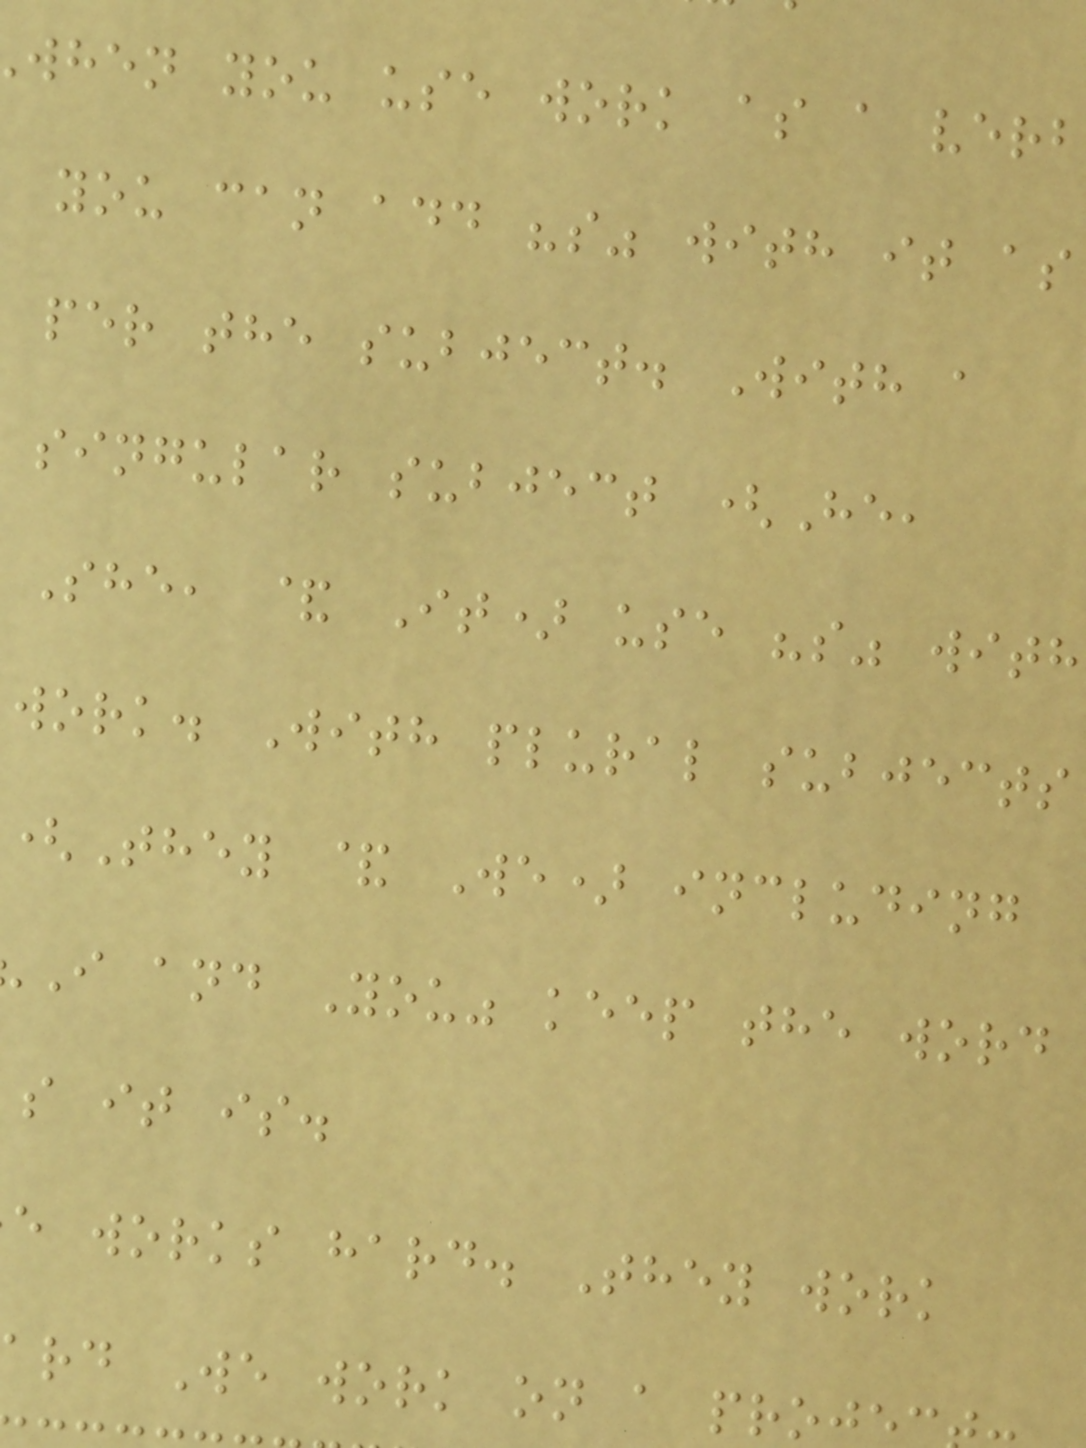when you use work as a verb
you can add "s" with it as
per the subject. With a
singular subject (He,
She, & It) use "s" with
work. With plural subjects
(They & We) including
I and You" keep the word
s it is.
e works hard. They work
ard We work on a proj
